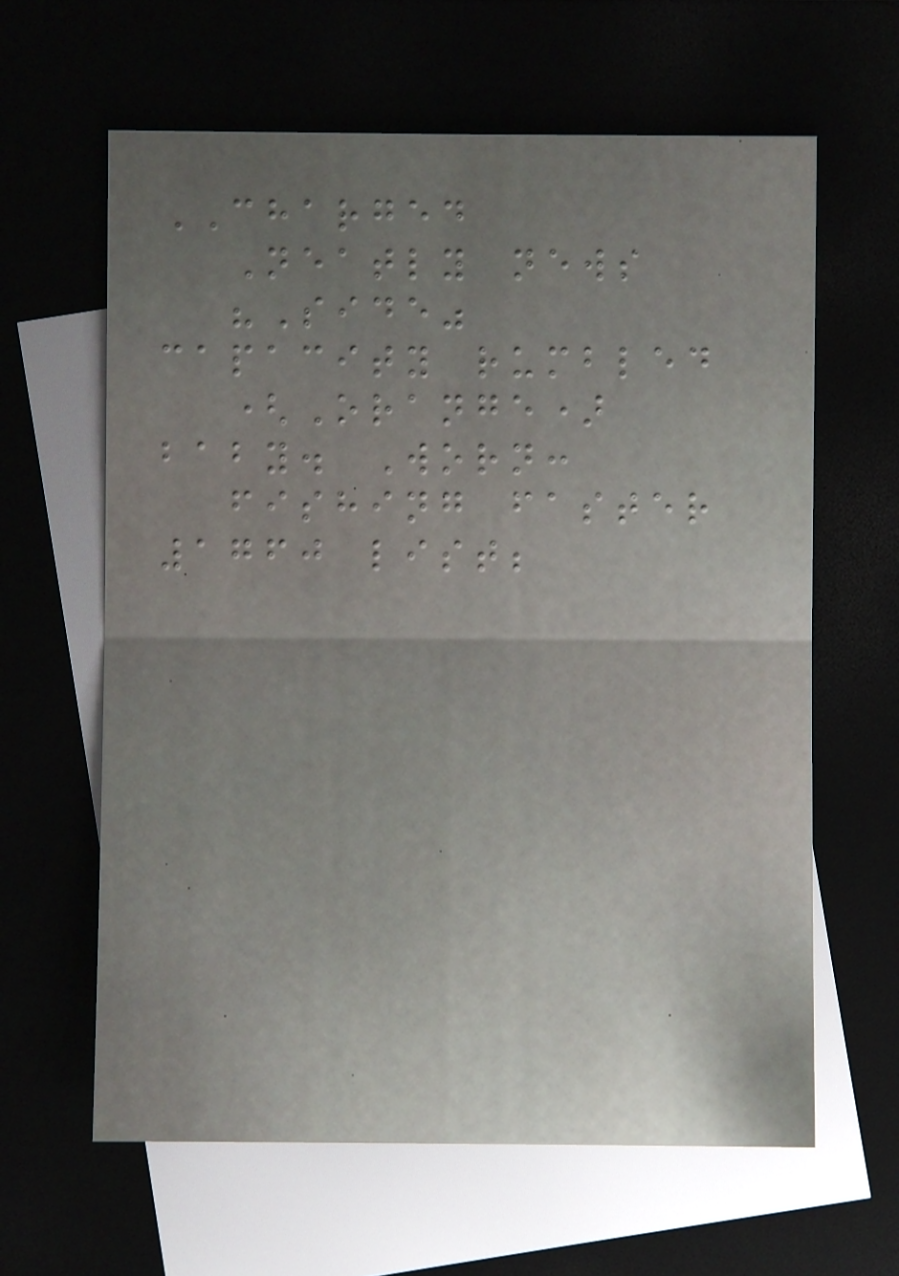CHARGED
Neatly news
"Side"
capacity rumbled
(Orange)
baby. Worn:
fishing faster
1760 list;
